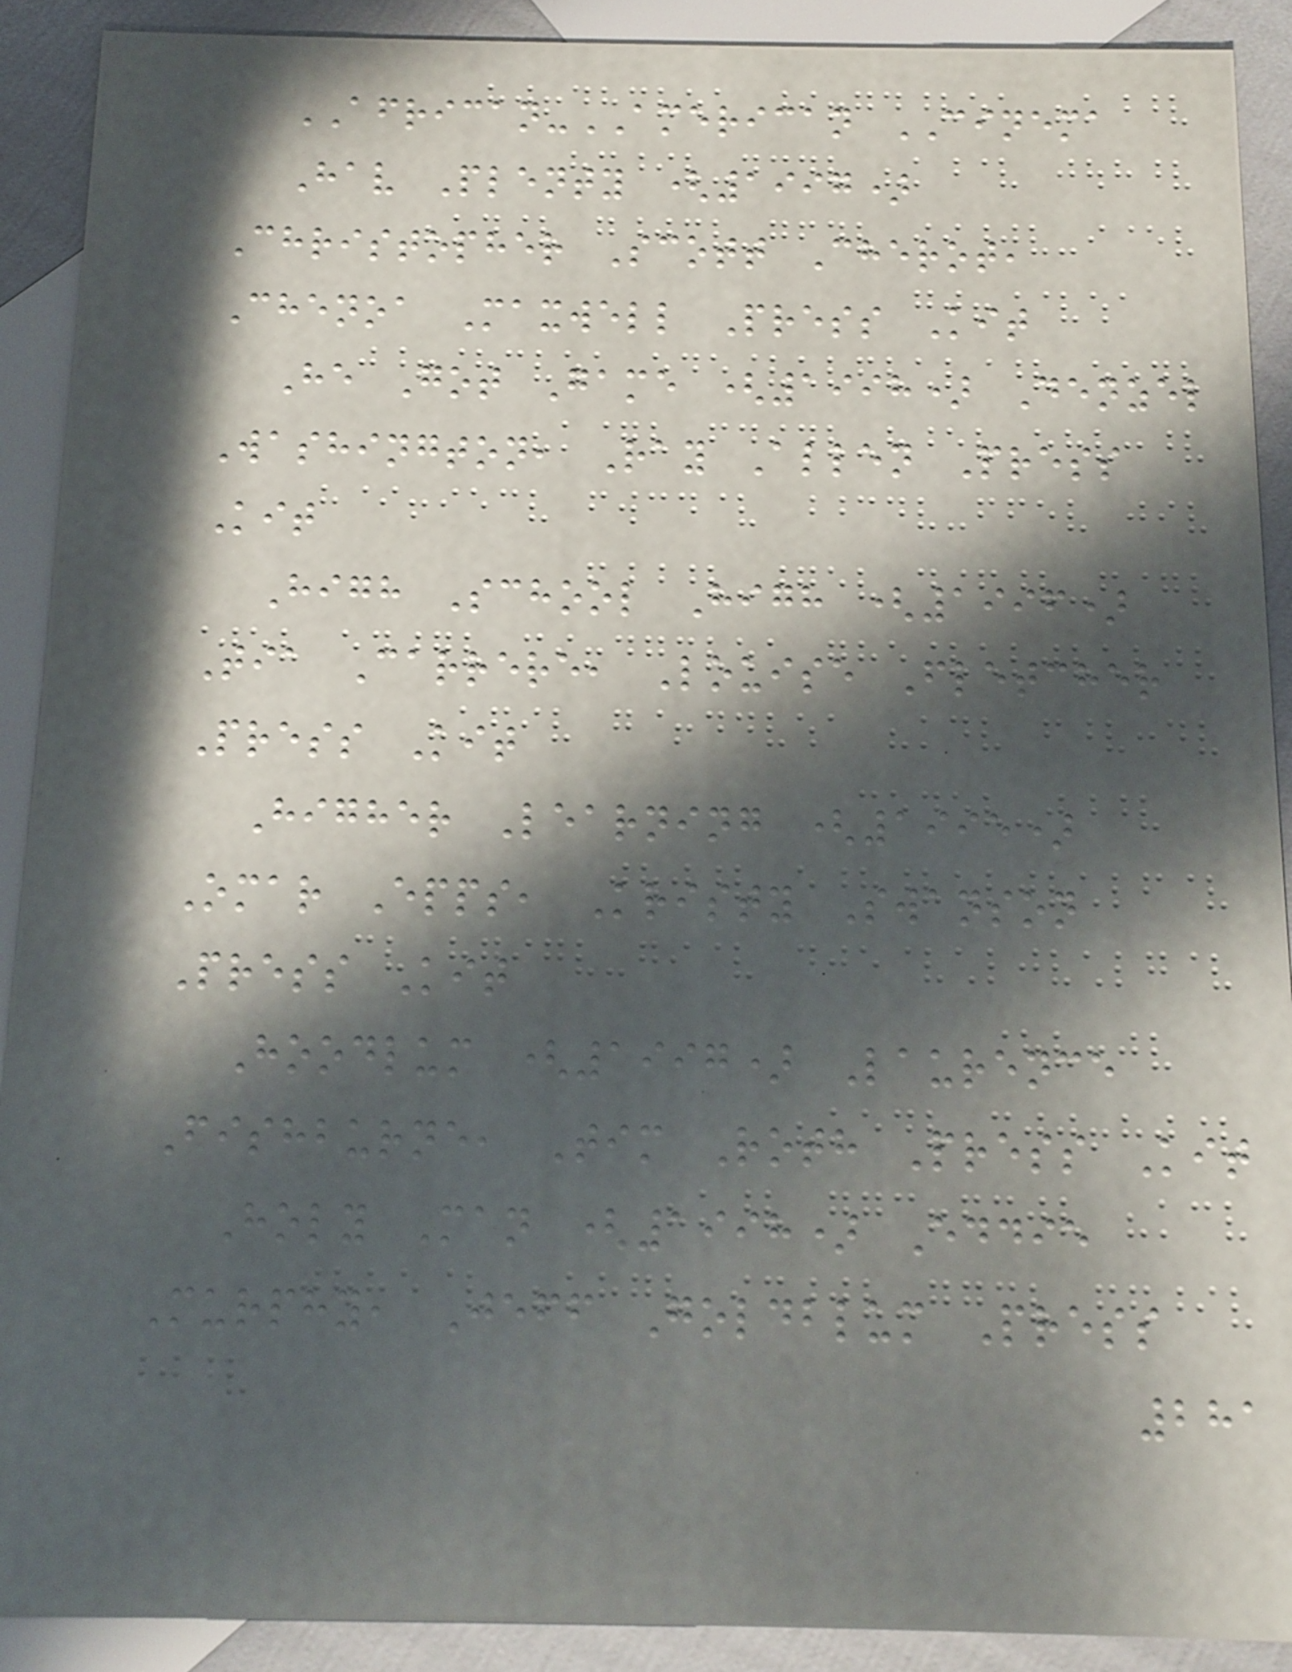AFRICAN-AMERICAN CINEMA
Hav Plenty (1997)
Christopher Scott Cherot,
Chenoa Maxwell Press Kit
He Got Game (1998) Denzel
Washington, Ray Allen Press
Kit
High School High (1996)
Tia Carrere, Louise Fletcher
Press Kit
Higher Learning (1995)
Omar Epps, Kristy Swanson
Press Kit
Hoodlum (1997) Laurence
Fishburne, Tim Roth Press Kit
Holy Man (1998) Eddie
Murphy, Jeff Goldblum Press
281
